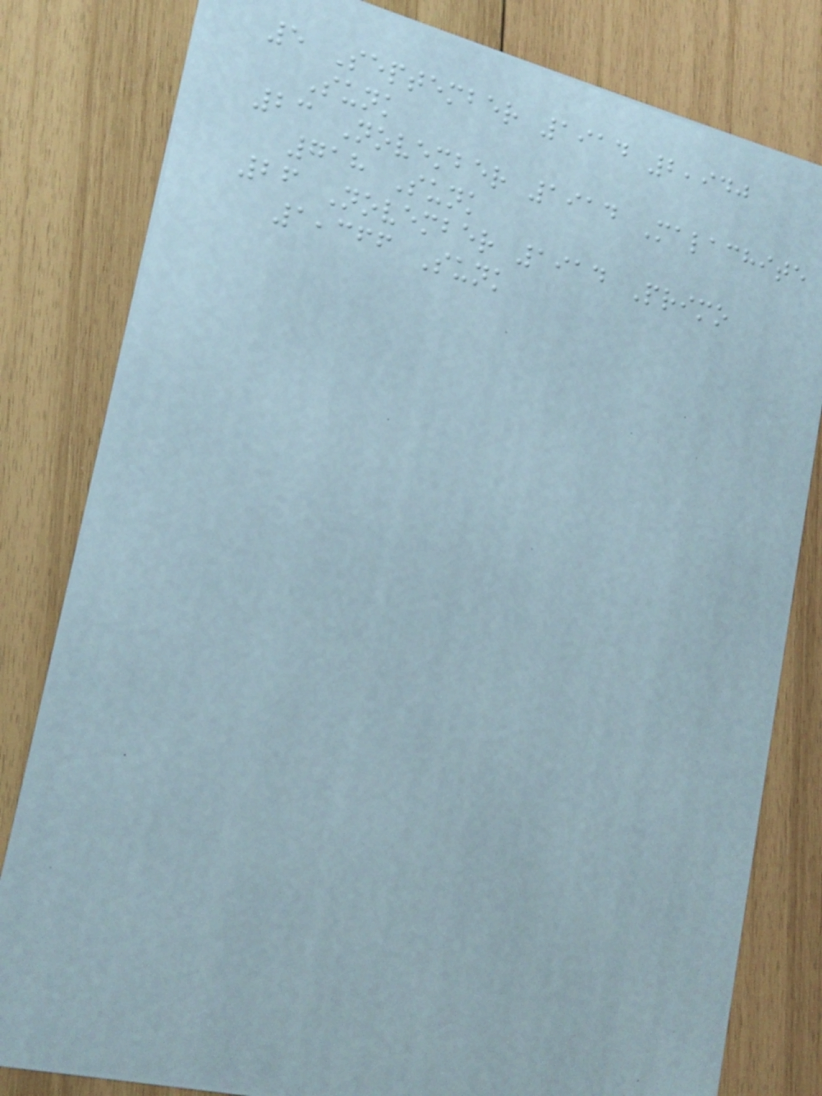5 September 1914 2,940
Sunk
23 November 1914 Malachite
718 Sunk
26 November 1914 Primo
1,366 Sunk
